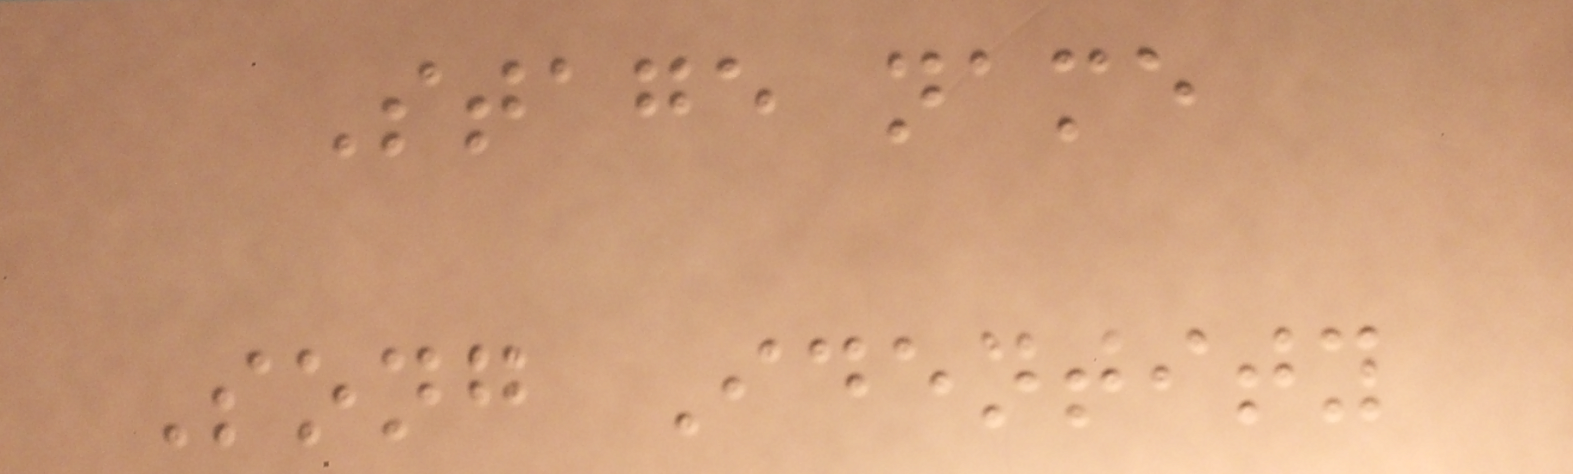Stage name
Song Identity
